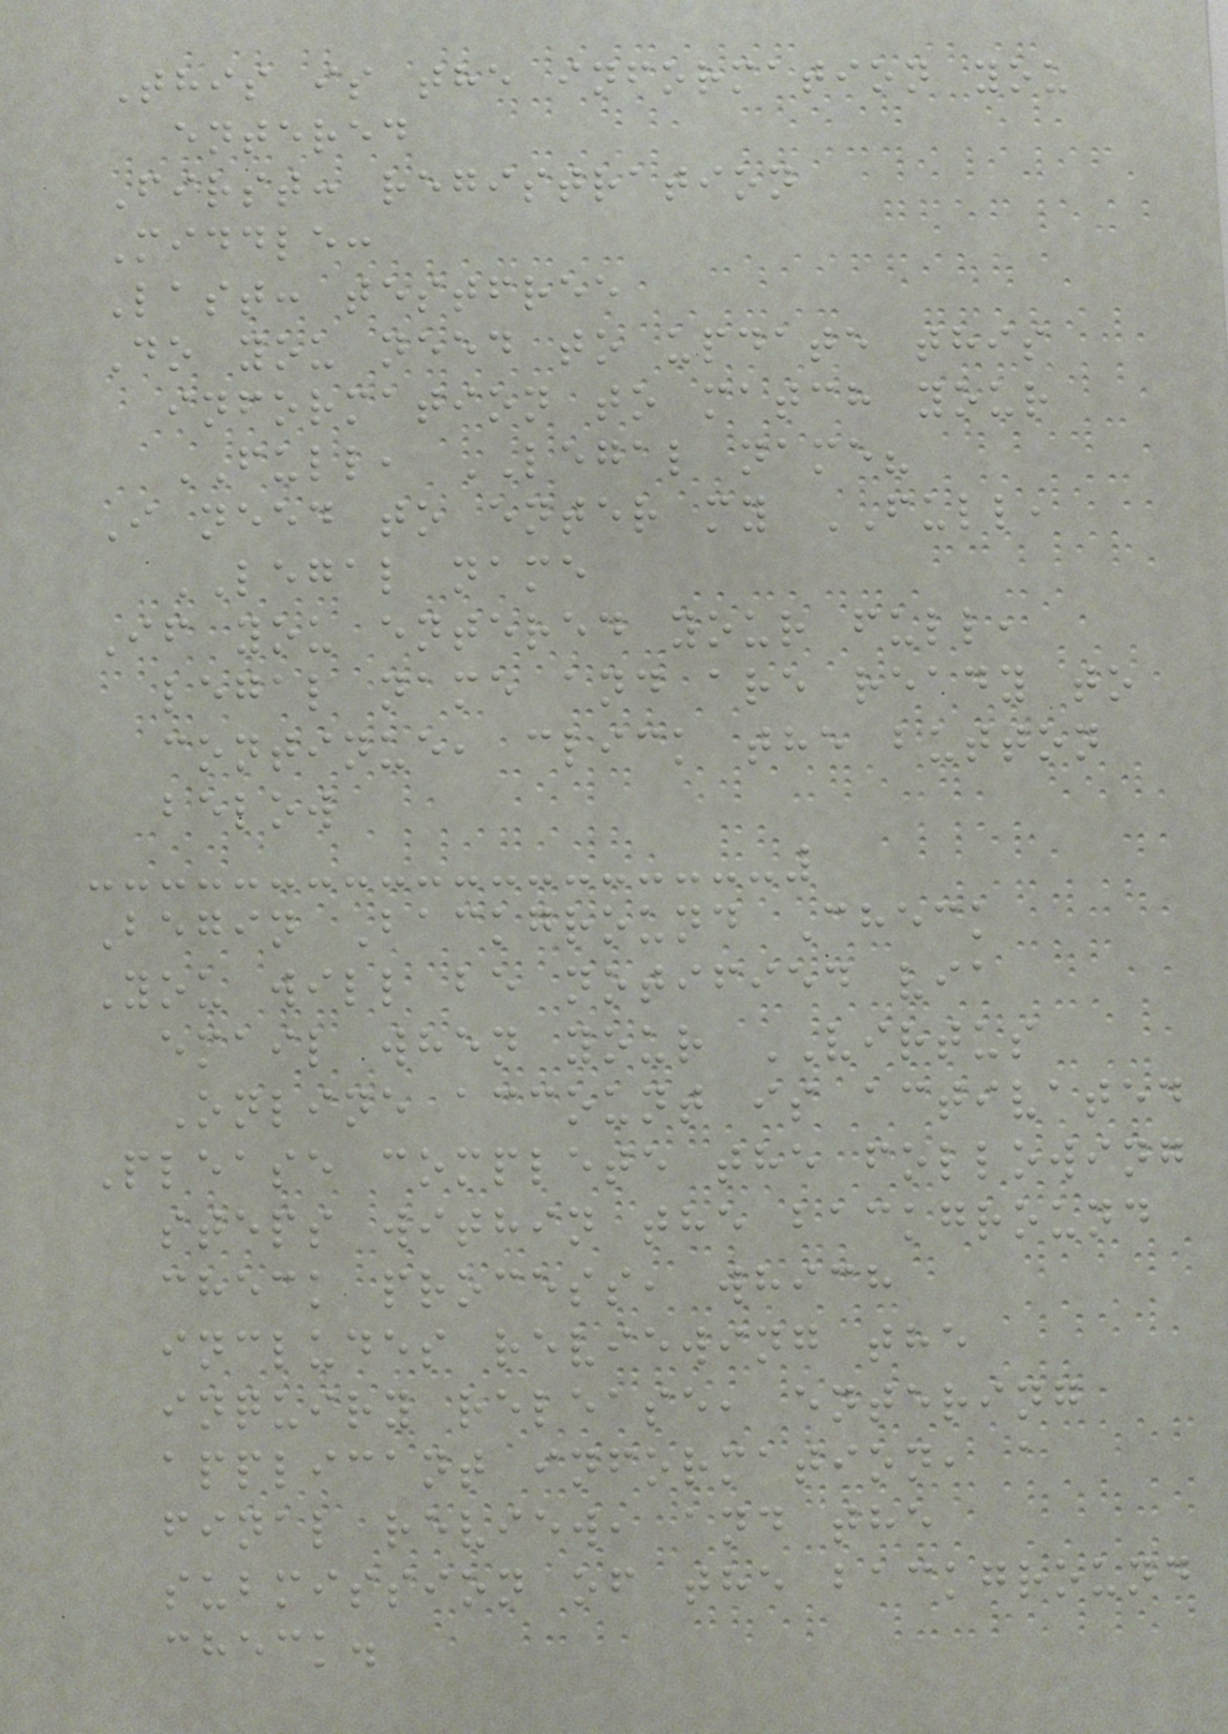This is the information you
entered
First: registration
Middle:
Last: testfree
Do you need to update this
information to match your
FULL, LEGAL name?
I need to enter my FULL,
LEGAL name
If you entered your full,
legal name and are ready to
continue, click the button
below
Begin Background Check
You will be notified via
email when your VIRTUS
Online account is activated
Please complete the following
steps within the background
check process, which
includes reviewing the
inquiry release, entering
applicant information, a
final review, and the
submission of the background
check.
